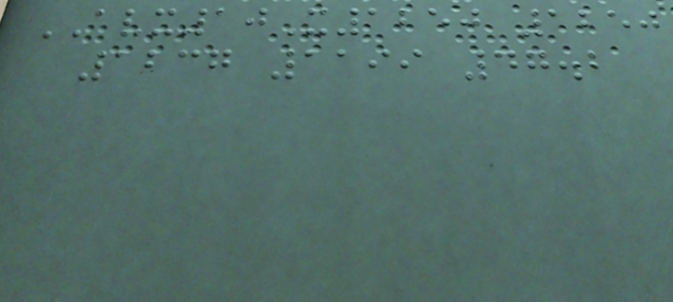AVX10X1250 1250
1237 1199 47.2
